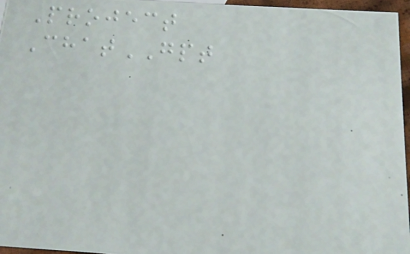Project
ChatGPT
